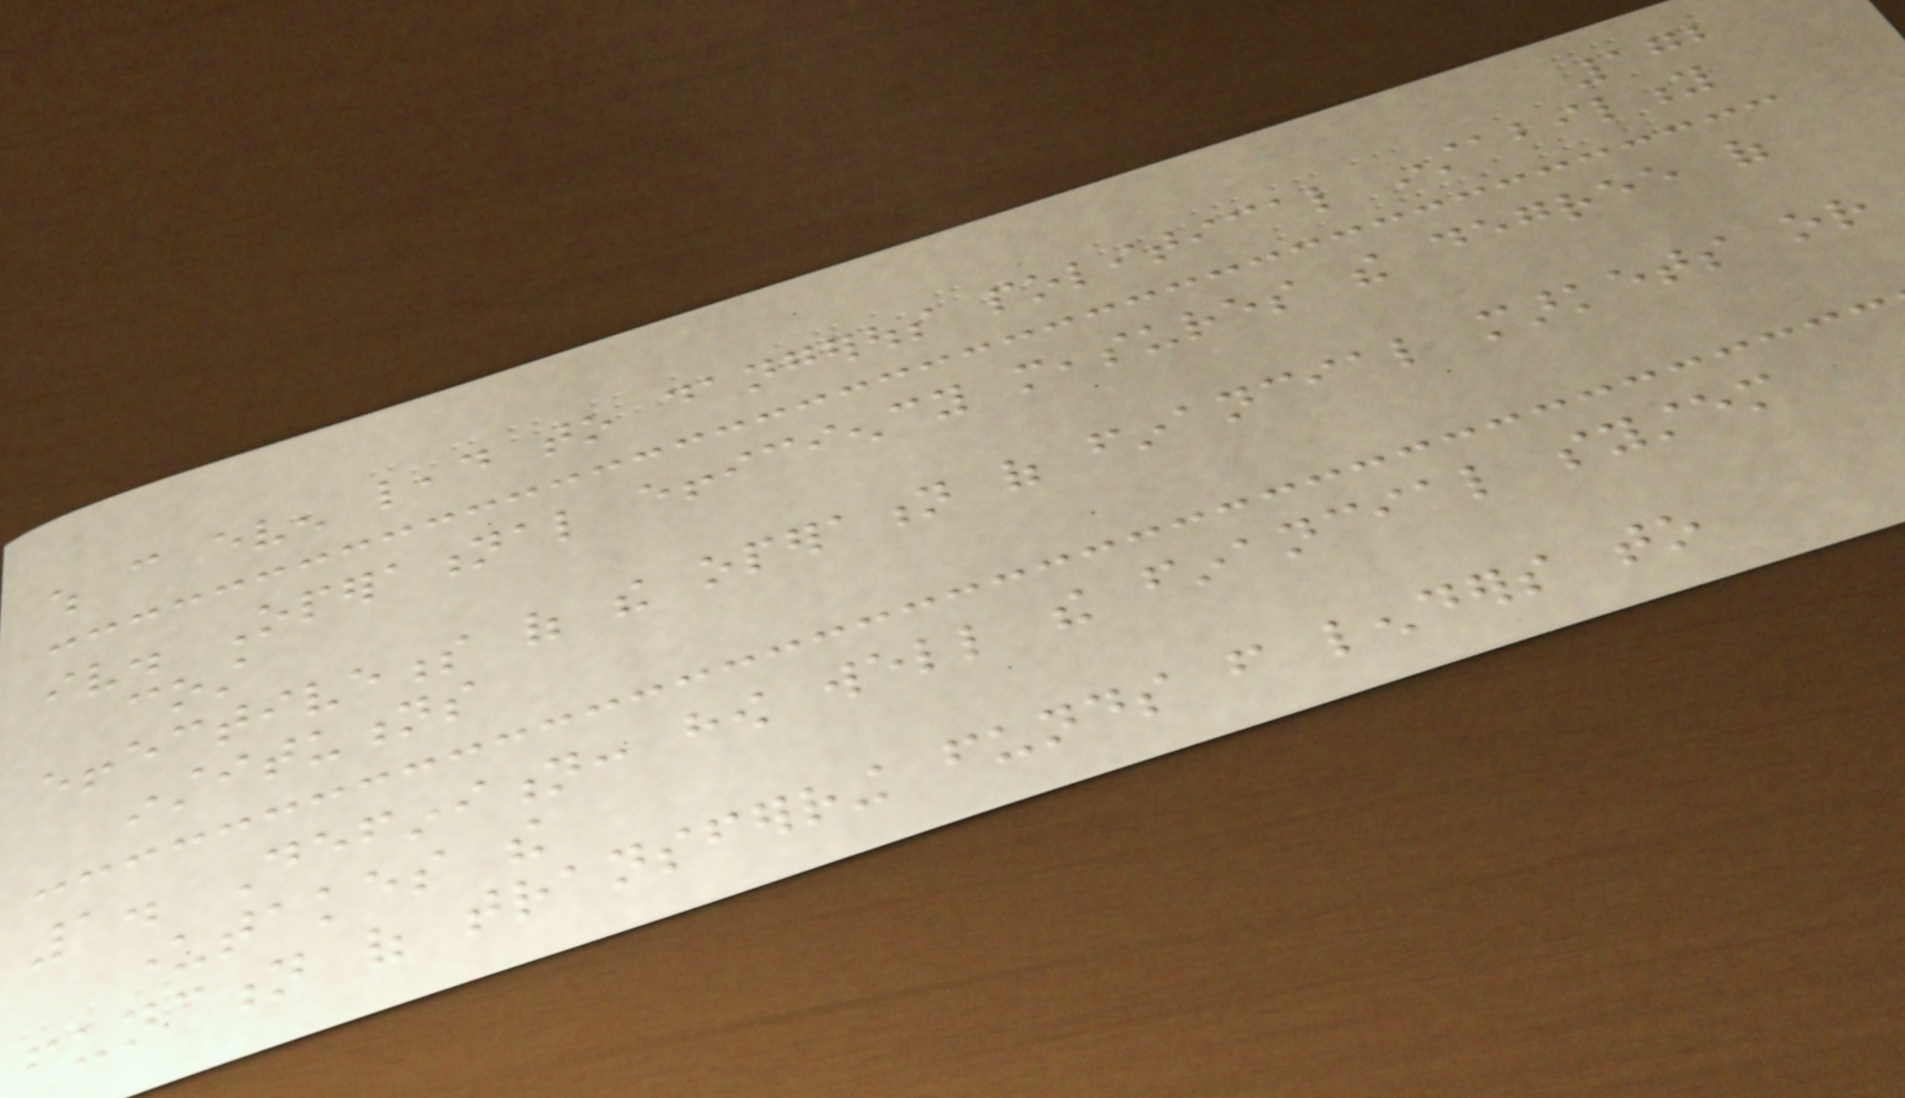172
which can even lead to dangerous political instability
iv. Operational efficiency measures the degree of
cost
effectiveness of the operation of financial markets or
institutions
1. Definition: how well the financial system
undertakes the
function of transferring funds from lenders to
